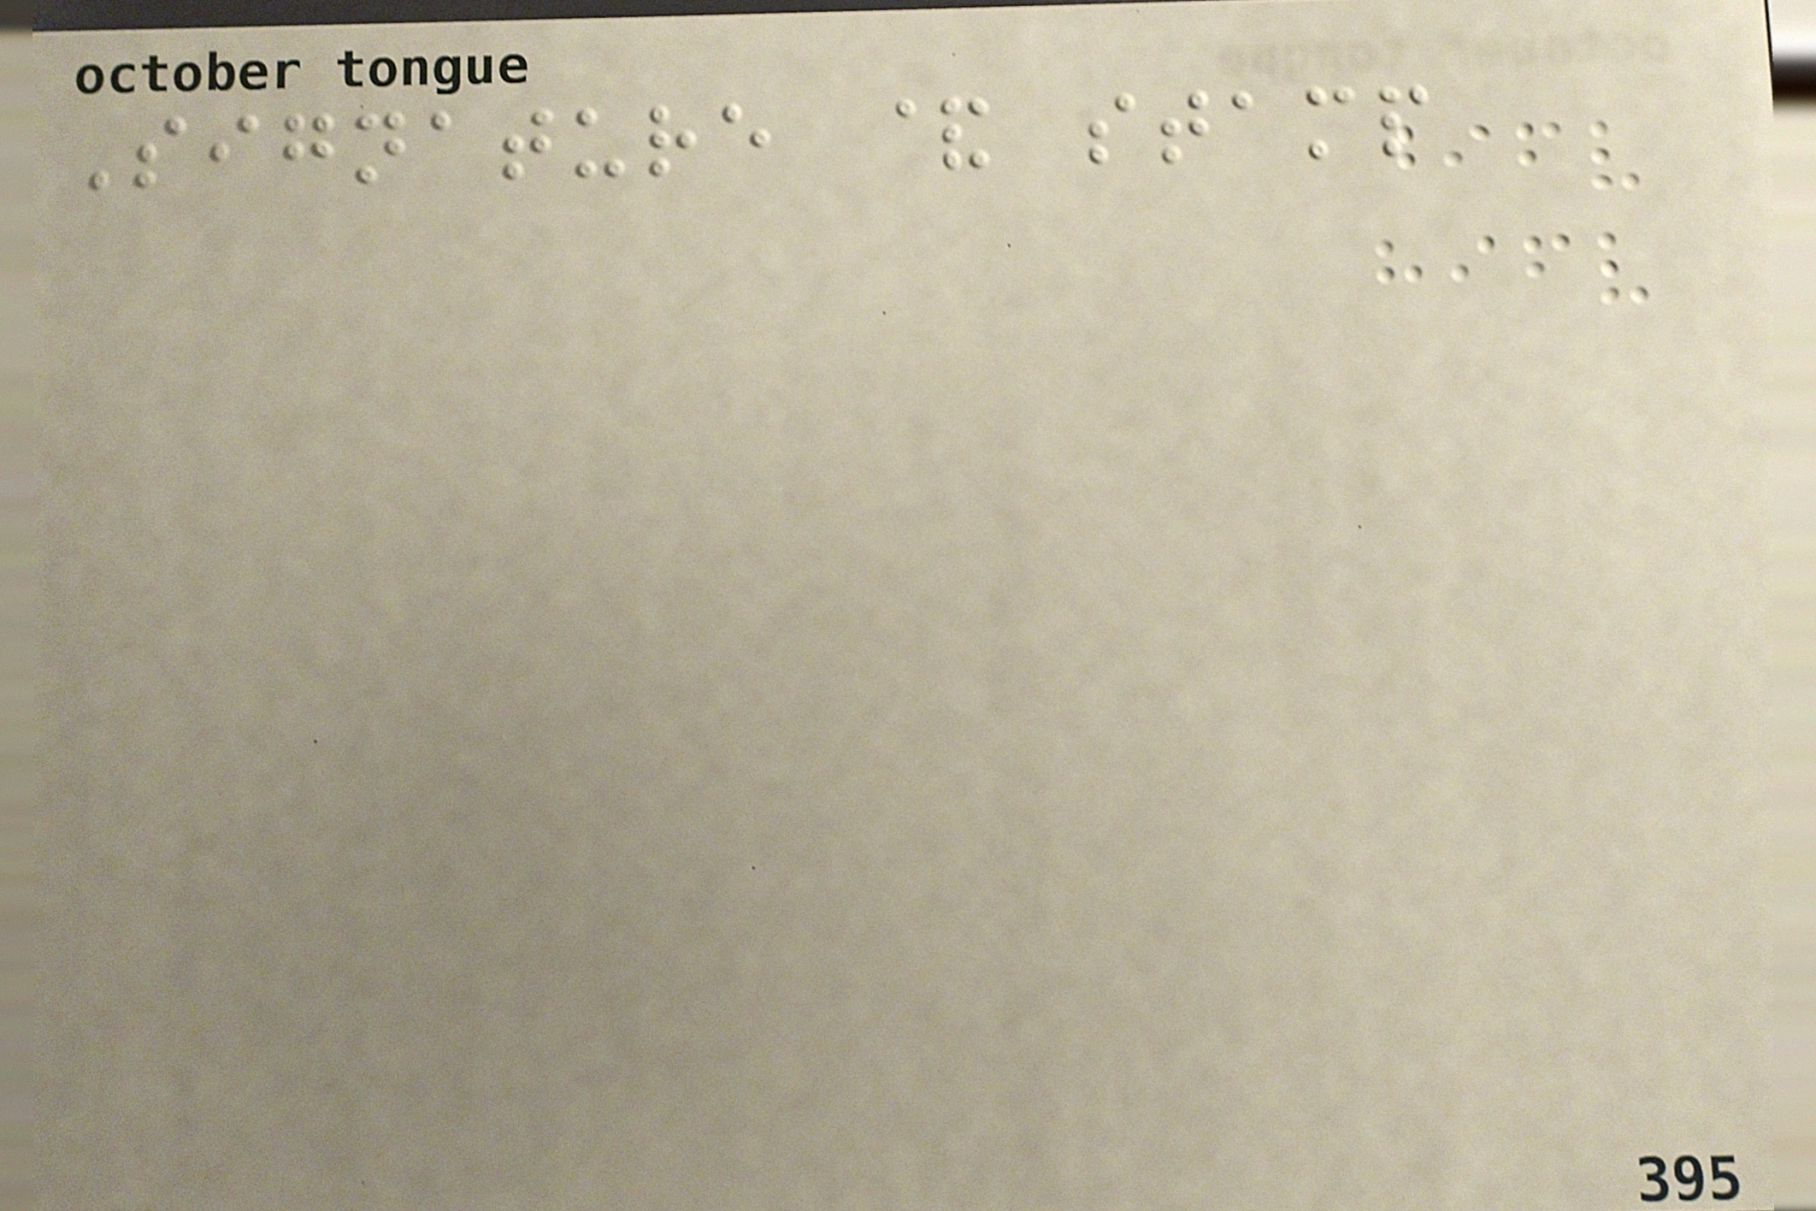Signature & stamp
